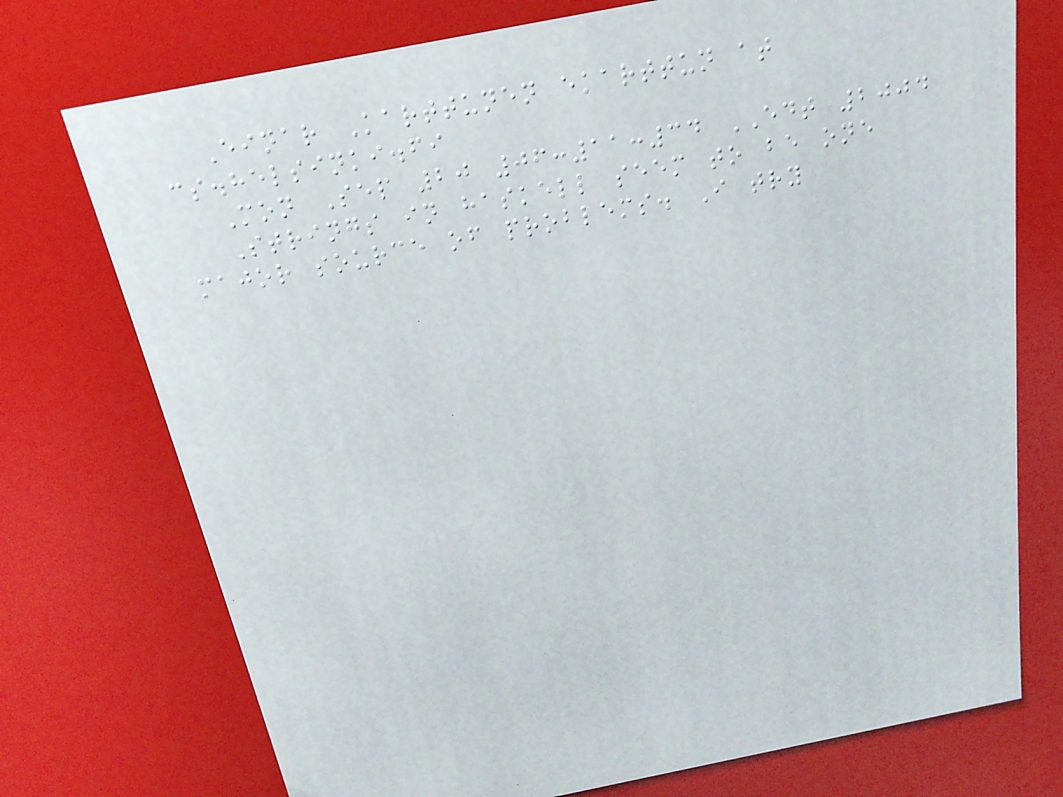Einar Karttunen ekarttun at
cs.helsinki.fi
Mon Sep 20 06:11:34 EDT 2004
Strings in haskell seem to be one
major source of problems. I try
